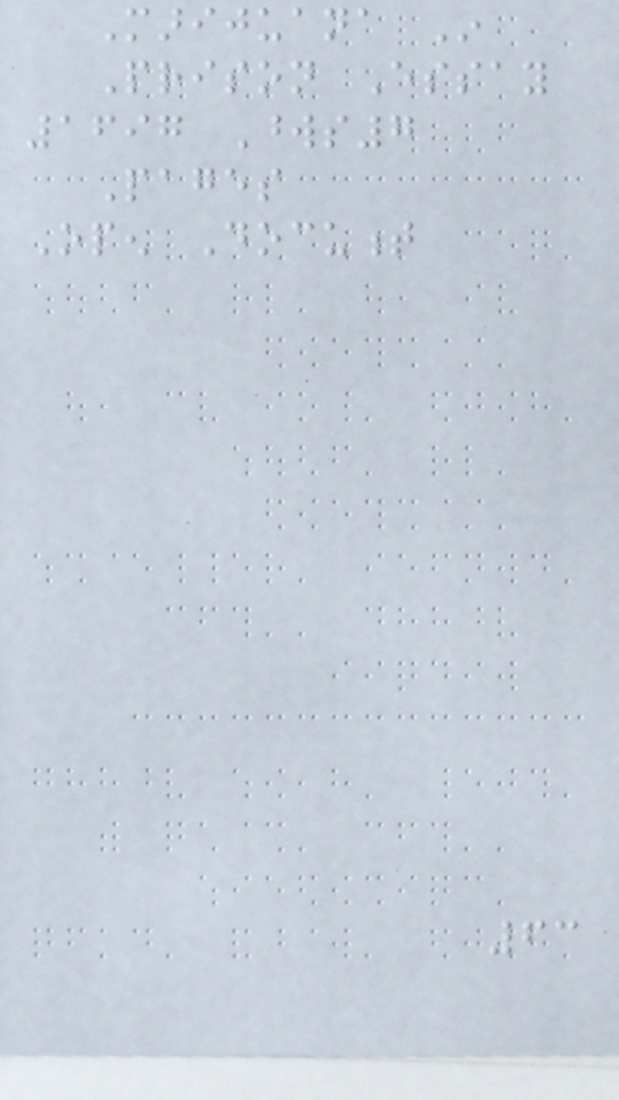Marijuana In
Prison Essay
1697 Words7
Pages
Open Document
63
